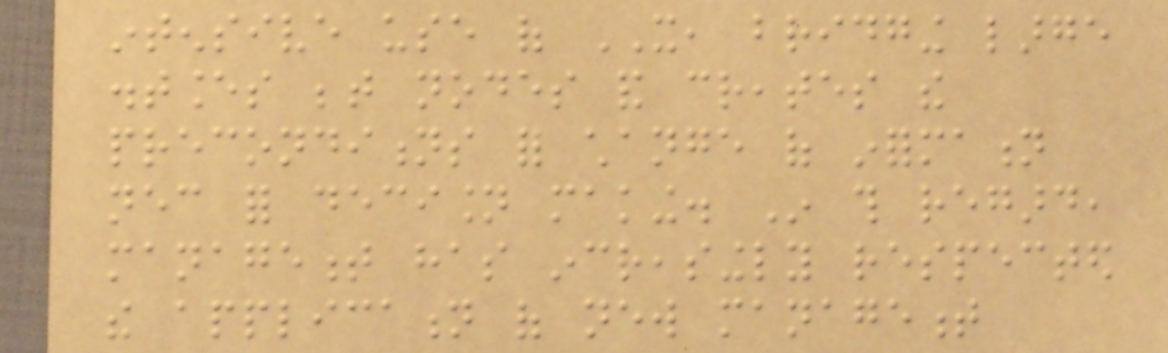intensive use of IT, bridging large
distances between nodes and creates the
preconditions for change of information
necessary for decision making. In this regard,
management has increasingly respected
the application of new management
